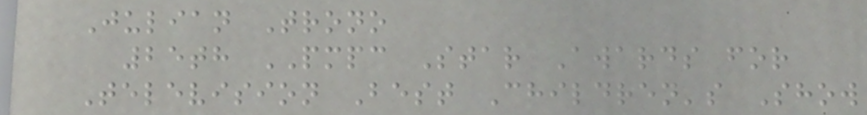Julian Trono
25th PMPC Star Awards for
Television Best Children's Show
